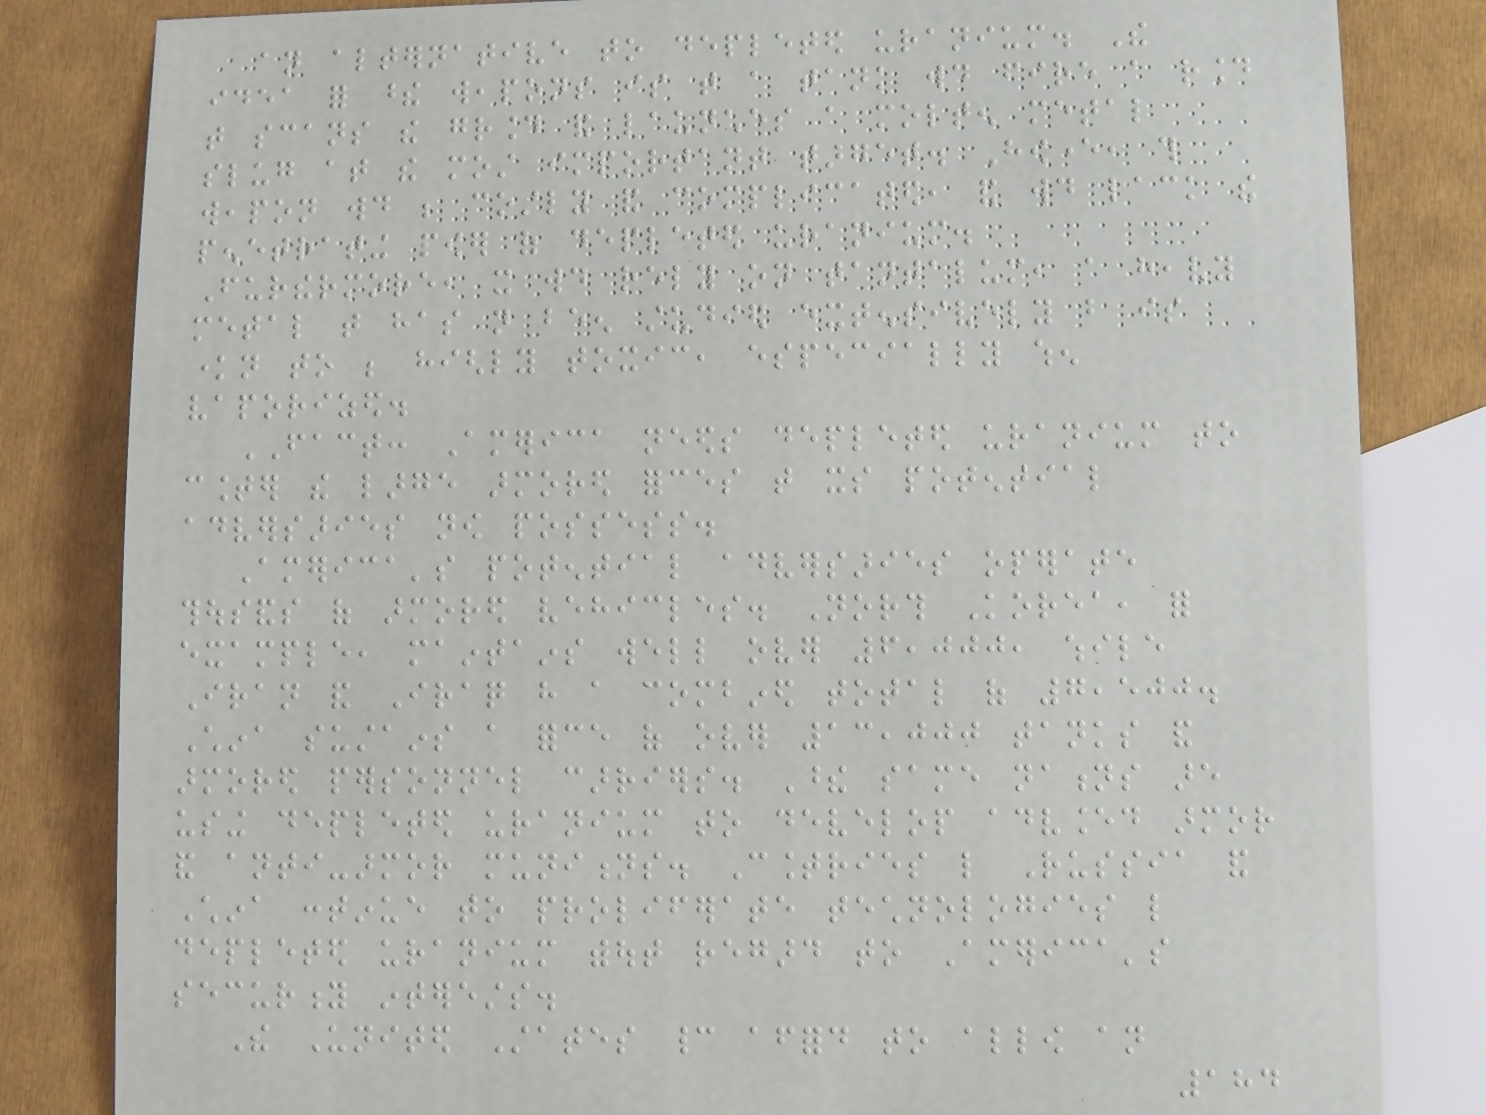an alternative to depleted uranium. The
idea for these weapons is that a tank would fire a round
that scans the ground and launches a molten metal
slug at the most important target. However, this
weapon would be costly and complicated, and would lack the
penetrating power of depleted uranium.
Furthermore, it would rely on tantalum, a heavy
metal that has not been studied extensively but is
known to be highly toxic, especially when
vaporized.
FACT: America needs depleted uranium to
counter the large armored forces that its potential
adversaries now possess.
America's potential adversaries operate
thousands of armored vehicles. North Korea, for
example, maintains well over 6,000, while
Iran and Iraq have a combined total of 7,500.
China sustains a force of over 13,000 tanks and
armored personnel carriers. These same nations are
using depleted uranium to develop advanced armor
and anti-armor munitions. Countries like Russia and
China continue to proliferate technologies like
depleted uranium without regard to America's
security interests.
The United States cannot afford to allow an
184
